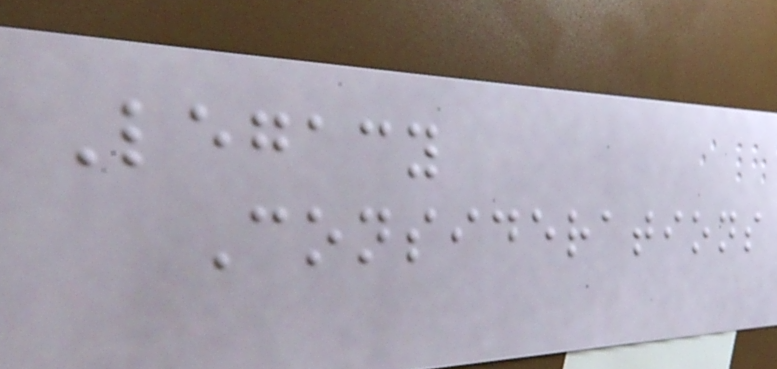Legacy
Considerations
